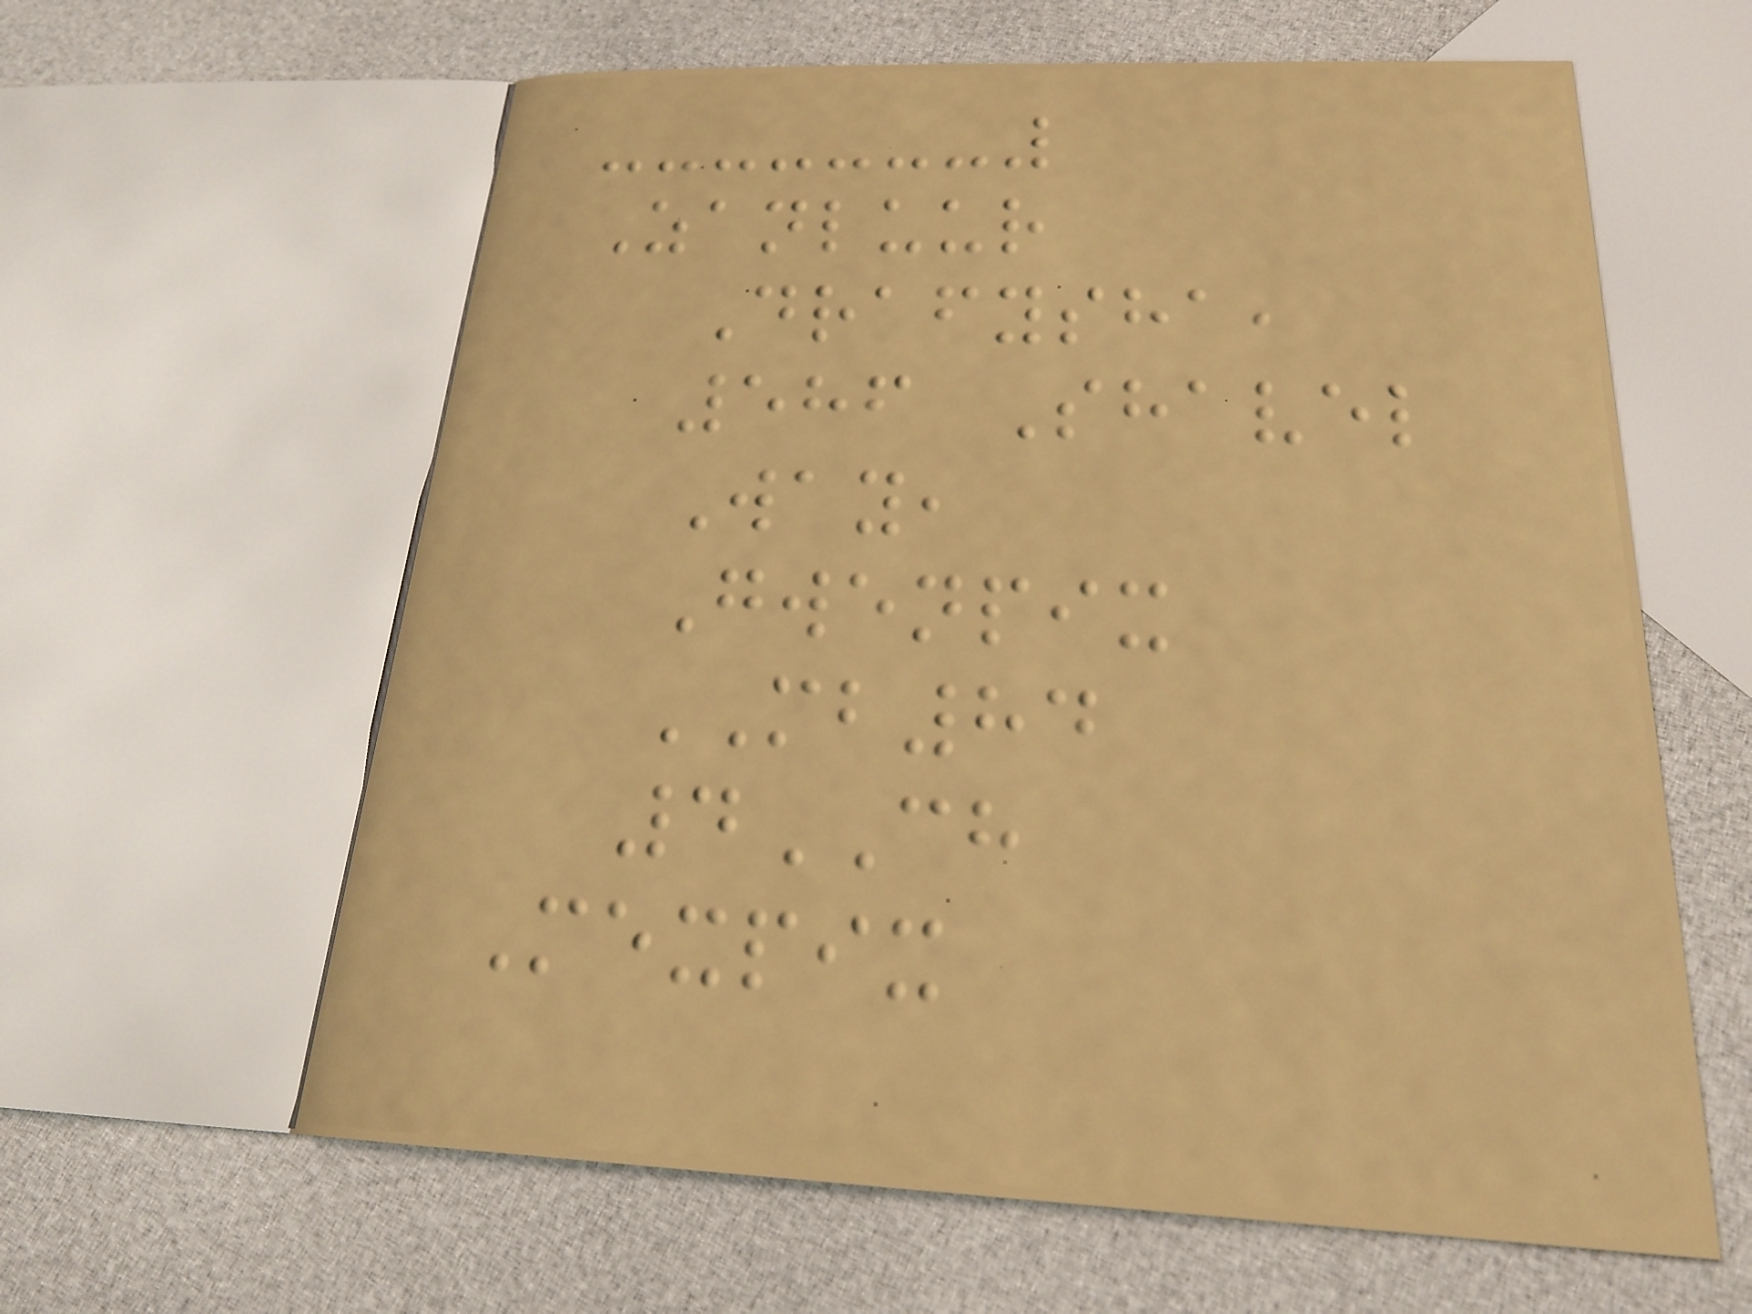Zanluur
Drafysha,
586 Shavel
Way,
Gwenpix
MB84
4CH
Mexpix
